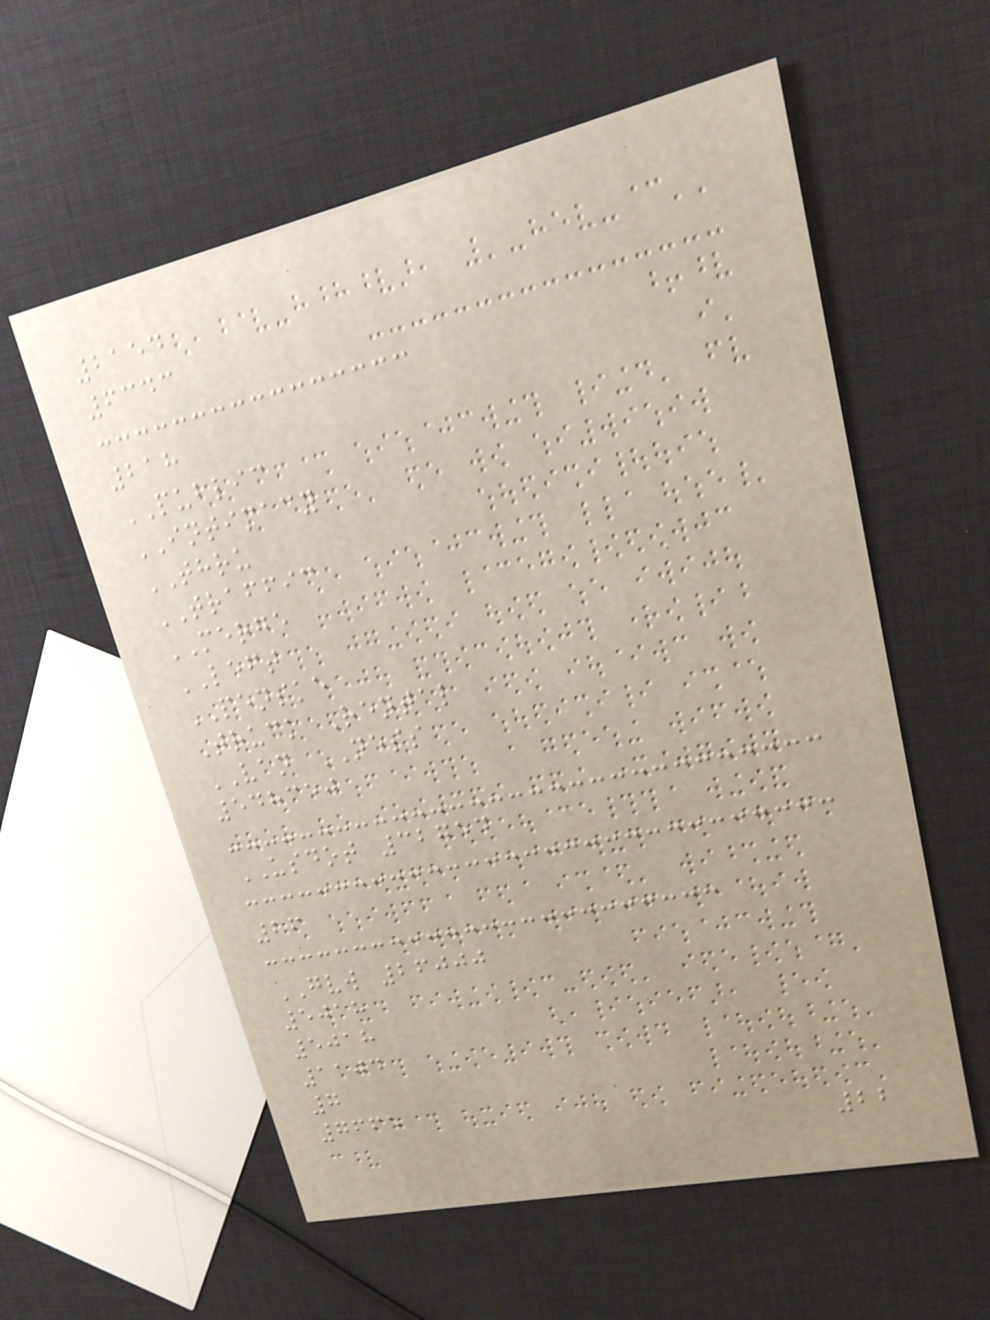2154
6343
218
PUBLIC
INTIMACY
THRU
TRAFFIC
MERGE
LEFT
PENSKE
Truck Rental
VAN NESS
548350
USDOT 32754
26
GVW 26000
5018
5018
1104
7
7665
22
